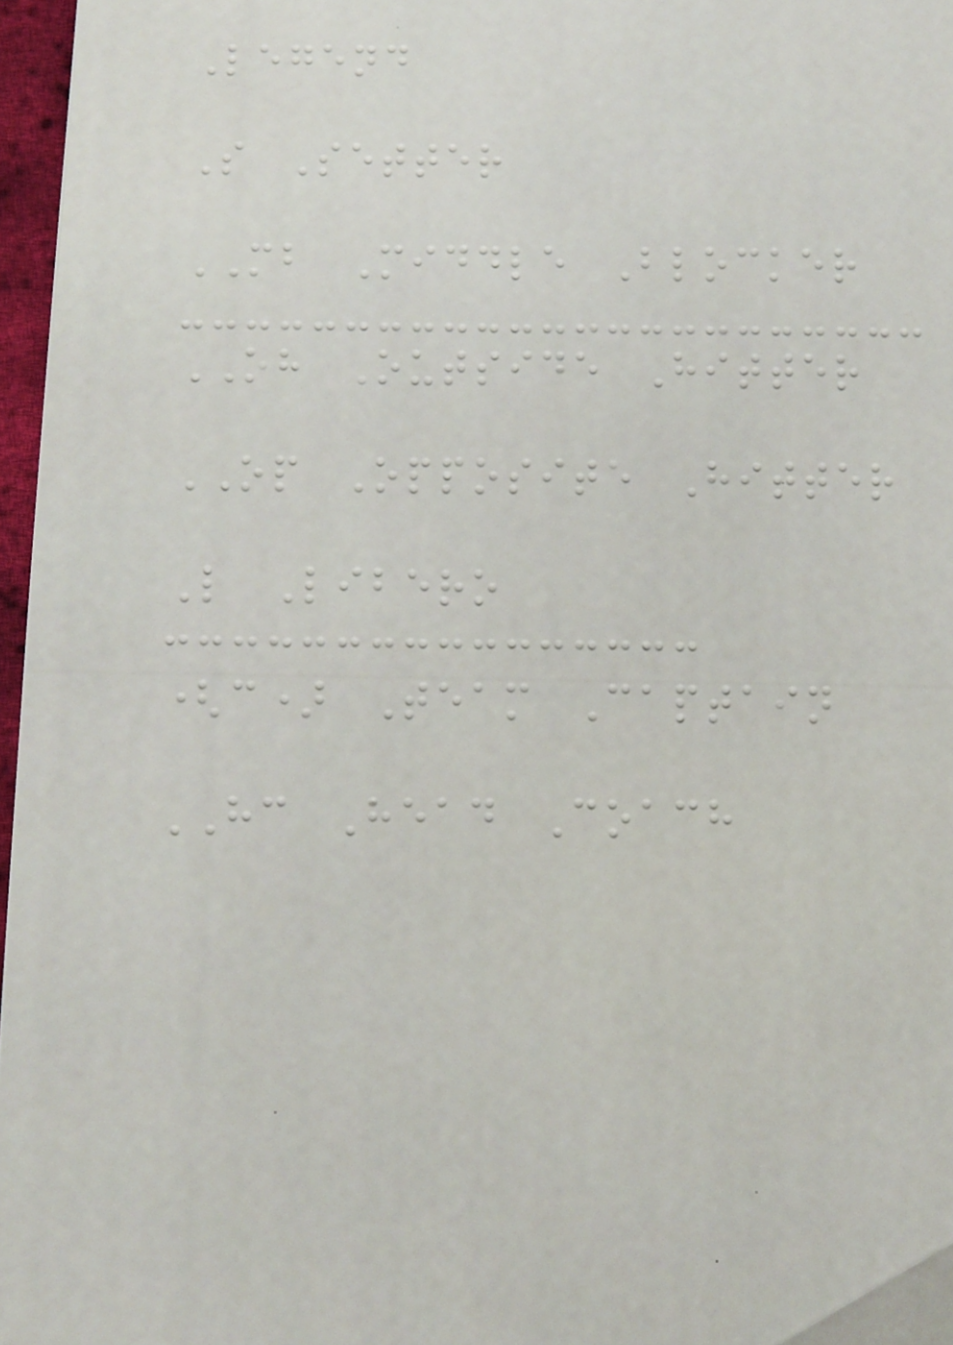Legend
S Setter
MB Middle Blocker
OH Outside Hitter
OP Opposite Hitter
L Libero
(c) Team Captain
HC Head Coach
